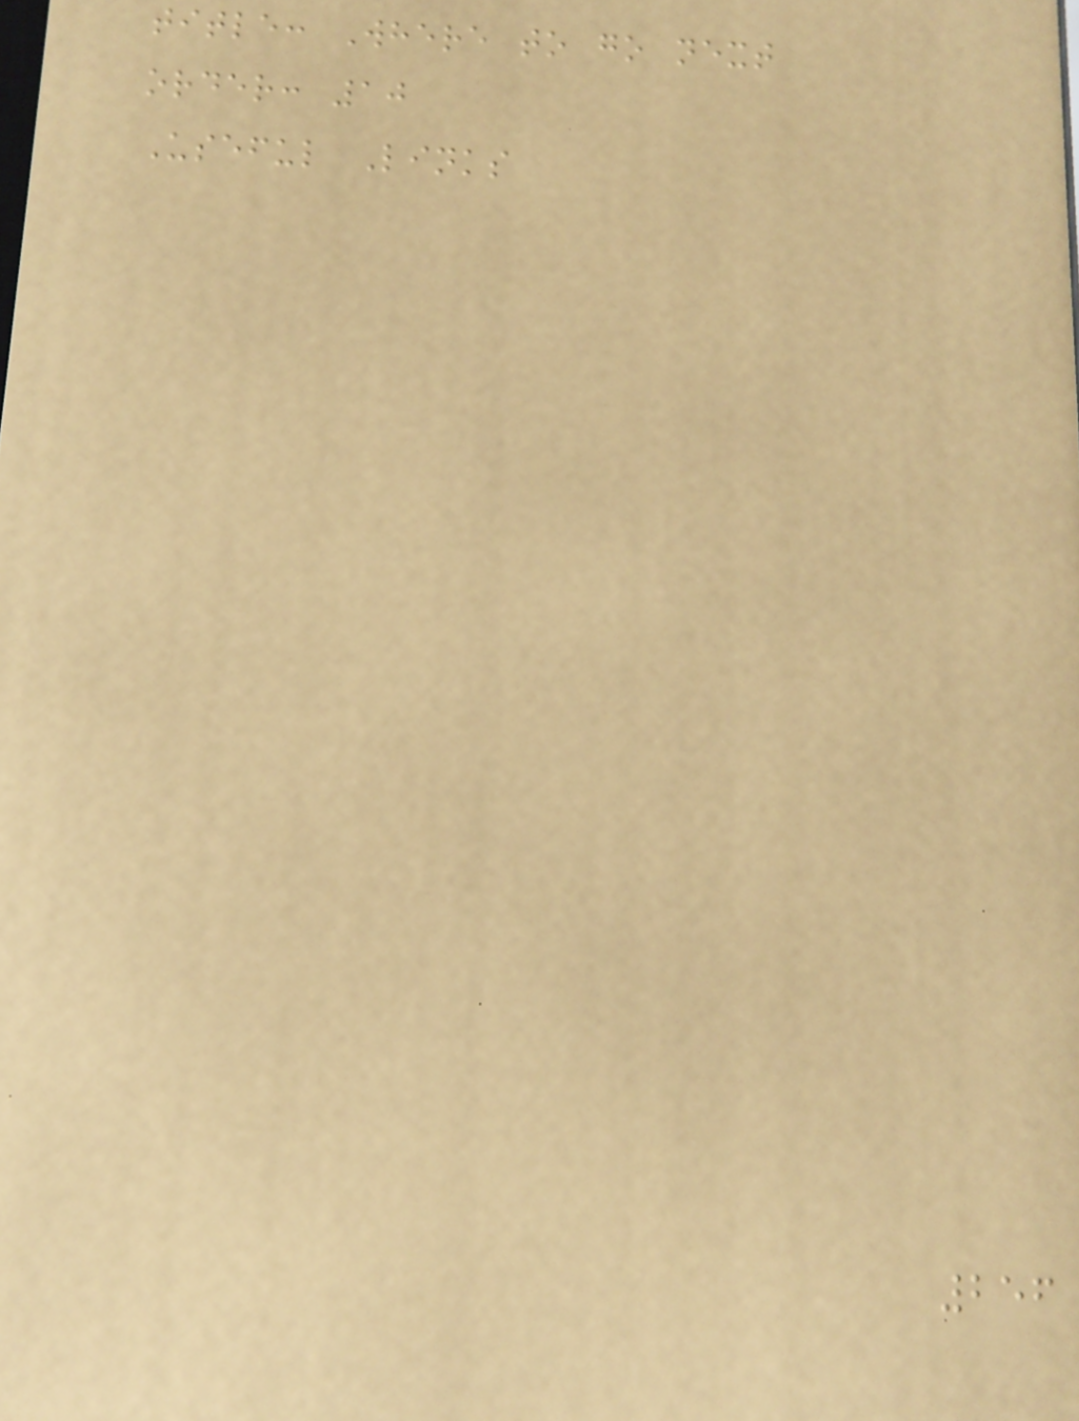title: Where to go next
order: 10
Useful Links
256
